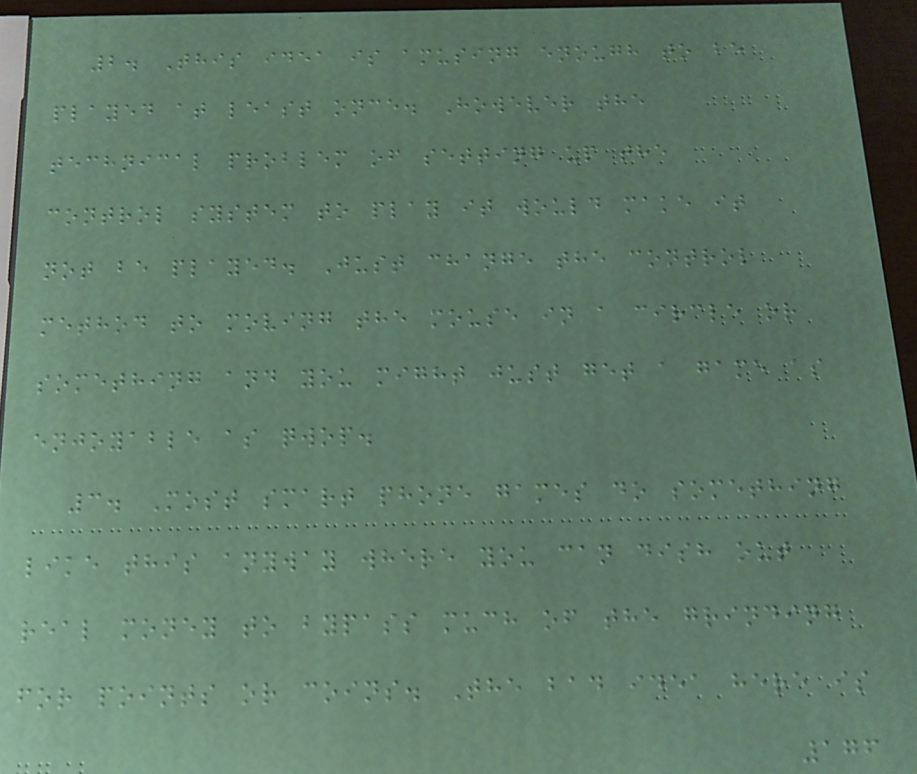2. This idea is amusing enough to be
played at least once. However the
technical problem of setting up the
control system to play it would make it
not be played. Just change the control
method to moving the mouse in a circle or
something and you might just get a game as
enjoyable as qwop.
3. Most smart phone games do something
like this anyway where you can dish out
real money to bypass much of the grinding
for points or coins. The bad idea here is
176
